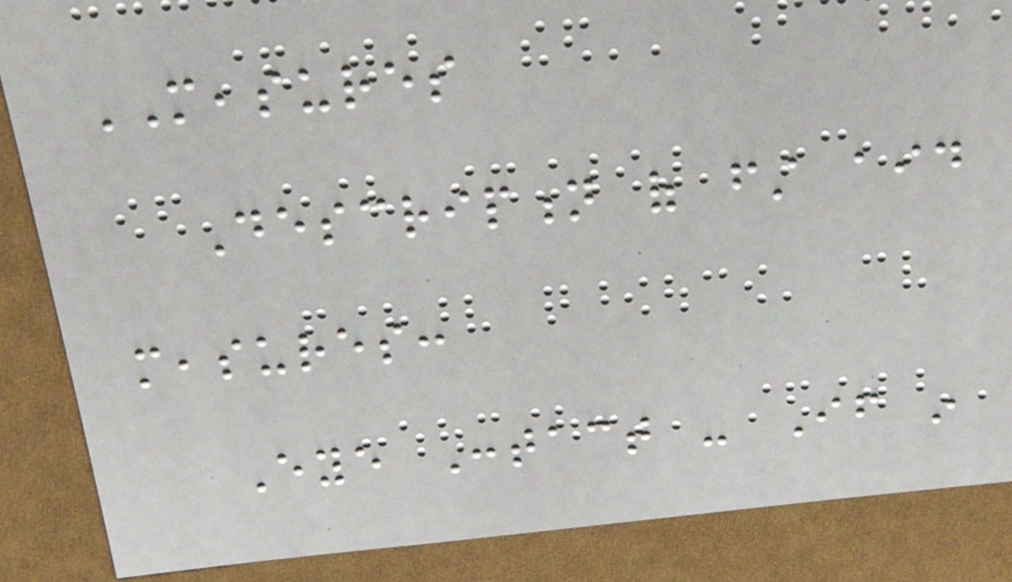MEASURES
Description of first aid
measures:
Eye Contact - If in
